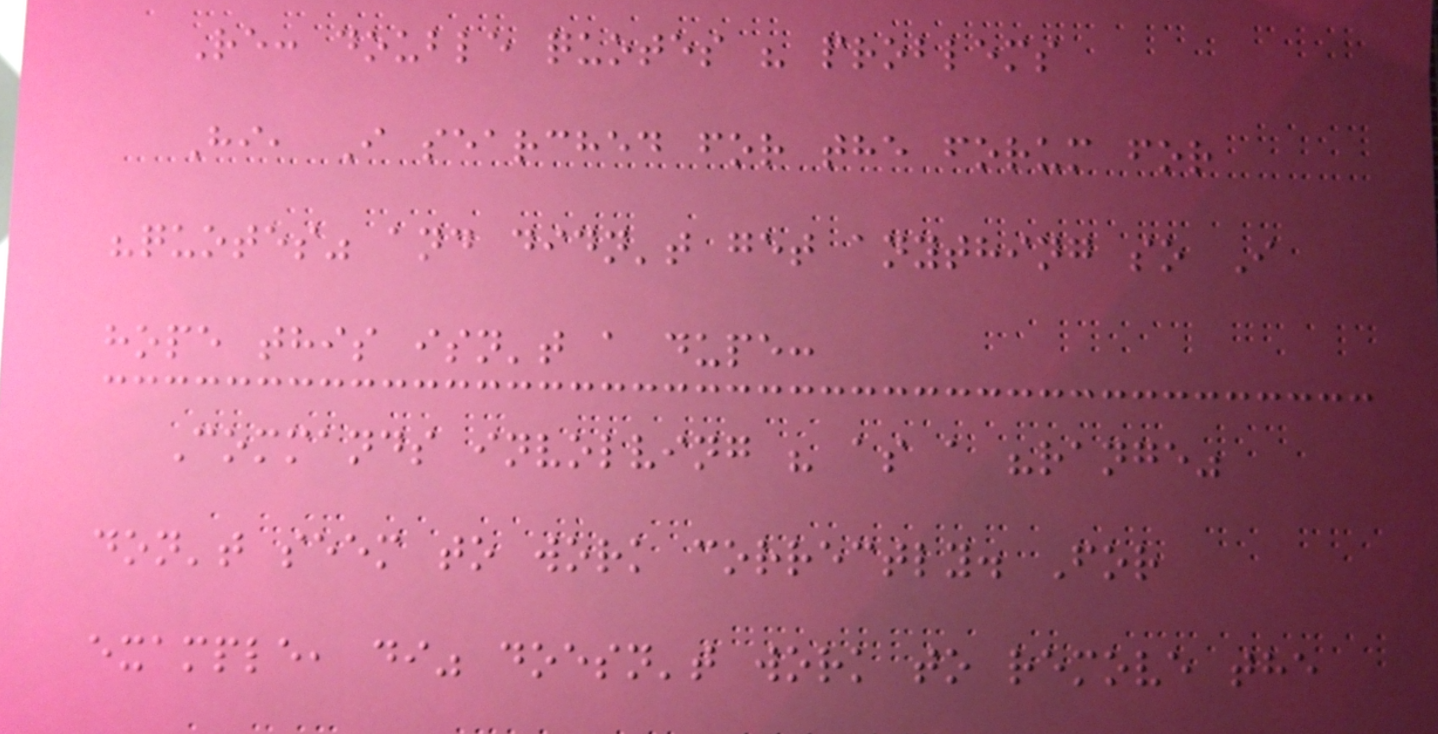Re: double quotes " problems
Hi, I searched for the forum for
"quotes" and didn't get anything so I
hope this isn't a dupe:
Commands involving " as a "range"
don't seem to work correctly. For
example, di" doesn't work to remove the
